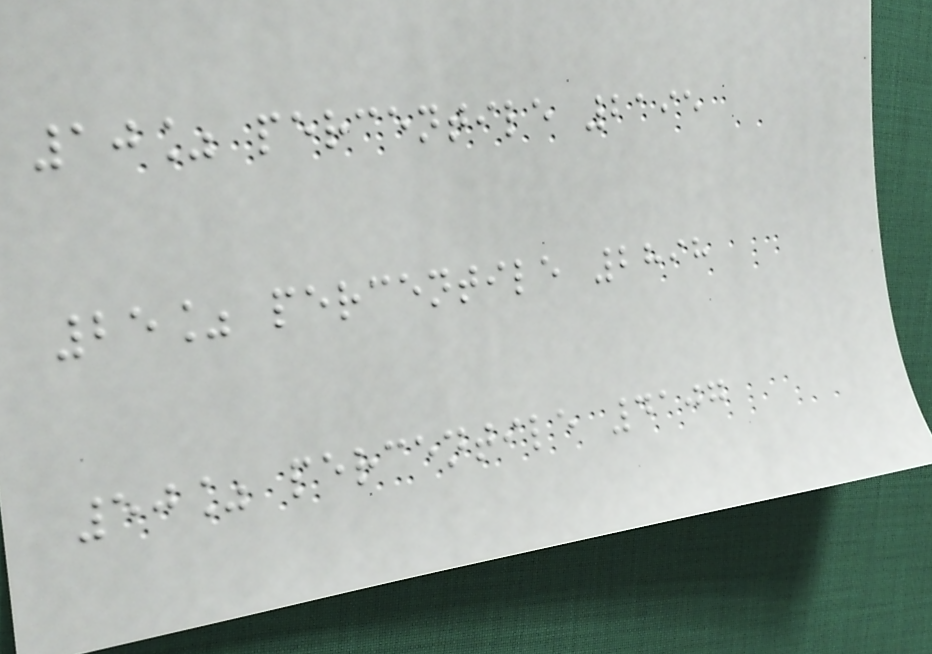10% percentile 2195
25% percentile 2898
50% percentile 4107
